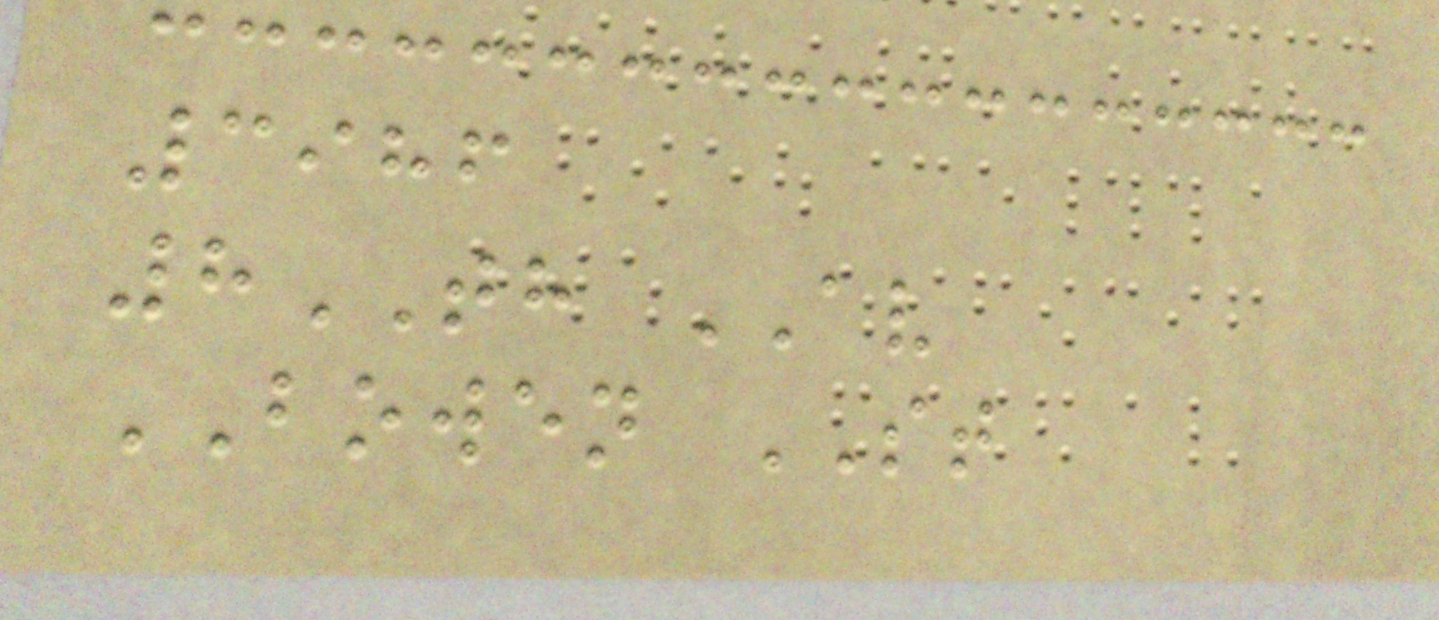3986
8TH AV
BOWEN ST
